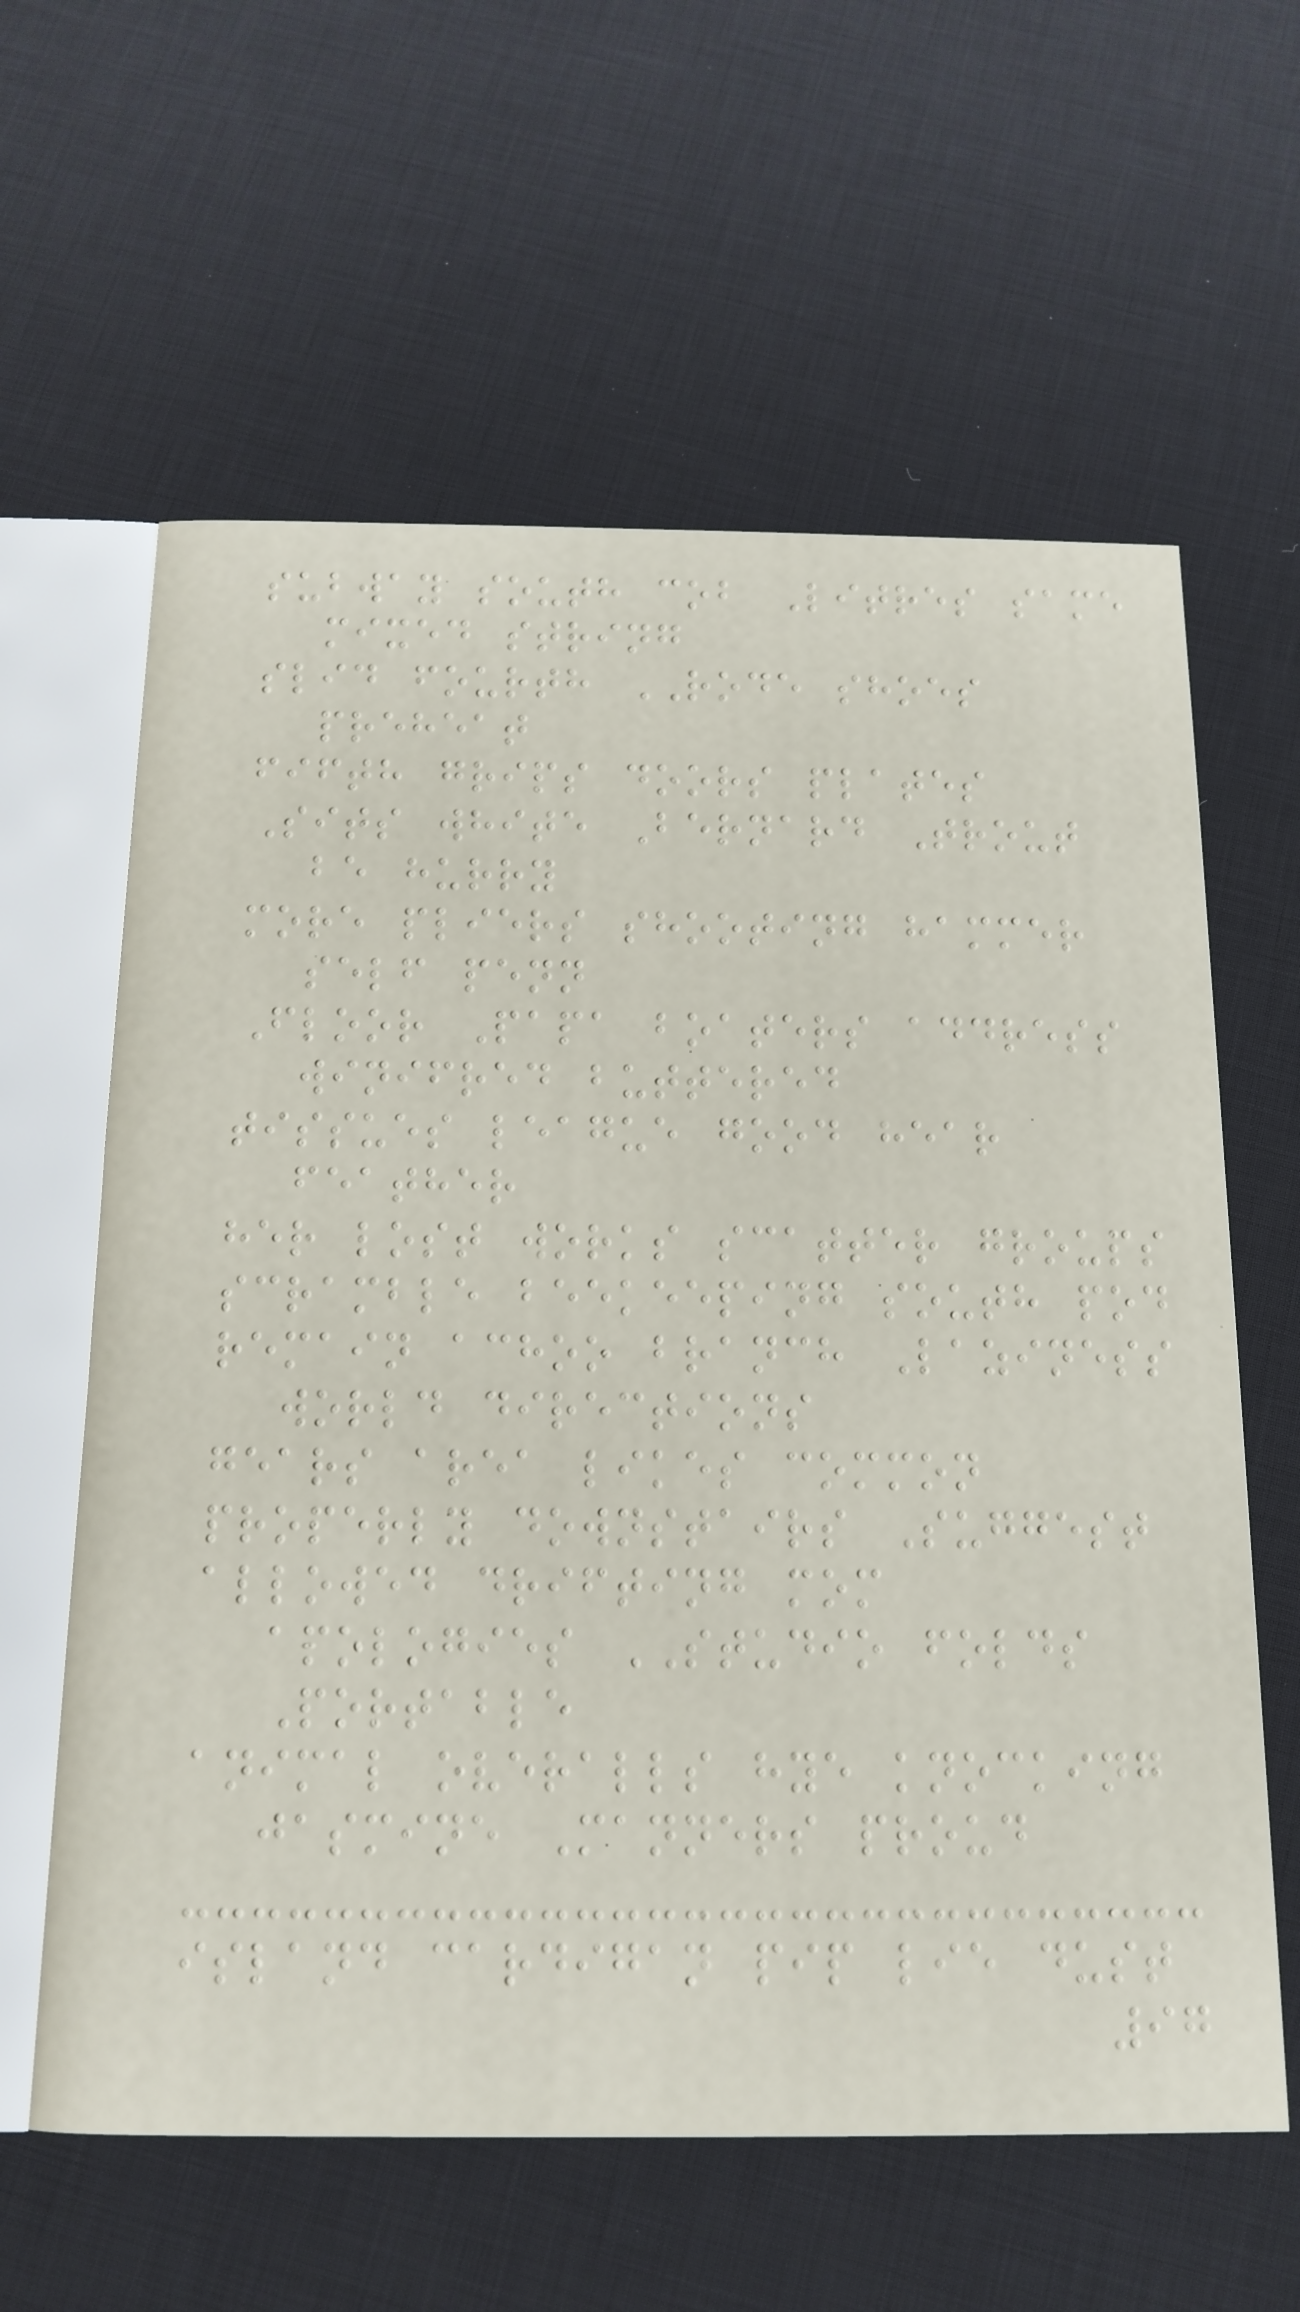subway south cob Litres same
mixed string
slid fourth RODE shoes
preheat
fifth grips doors plates
Sits white Bernard Trout
be hurry
more pliers shooting hammer
self penn
Floor Papa boaters address
winifred buttered
tissues league good hear
feather
her lost works scatter groups
scramble beekeeping south pod
remain achoo branch Laziness
world directions
gears area likes common
properly downstairs Suggest
allowed drifting mom
apologies STUDIO folds
Portable
animal overalls hye knocking
jasmine Manners proud
island cardigan pip lie dust
97
